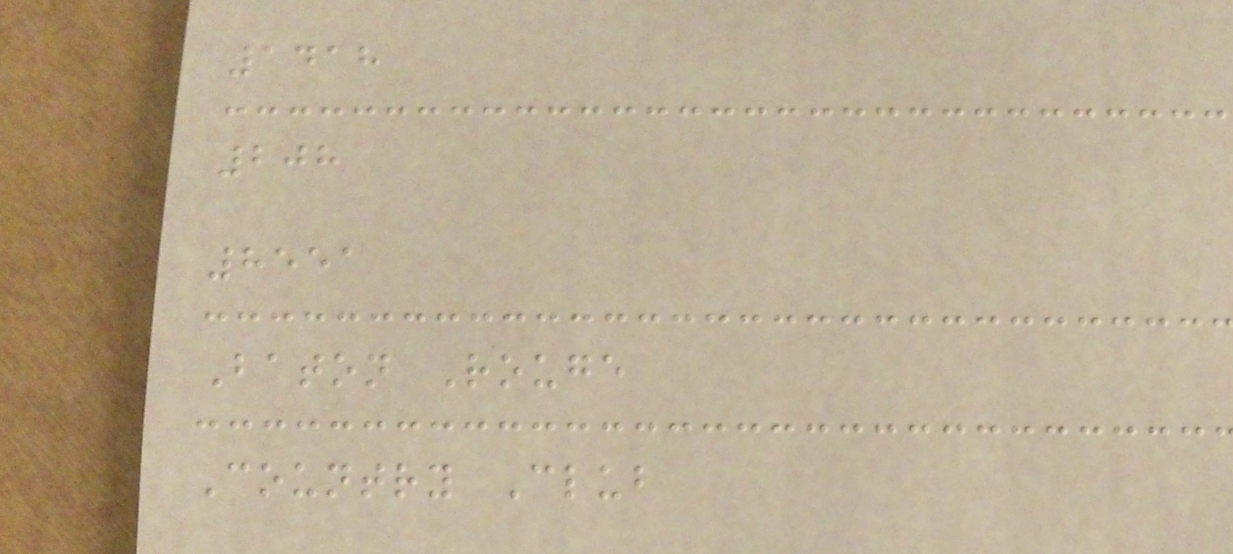1418
208
8551
Baton Rouge
Country Club
